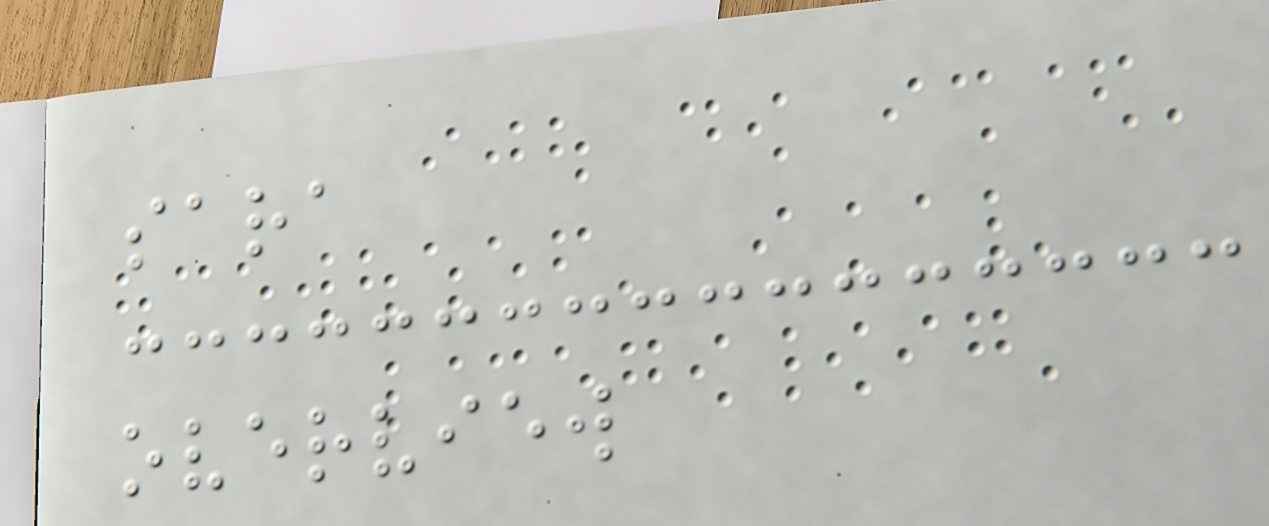sara
overview
